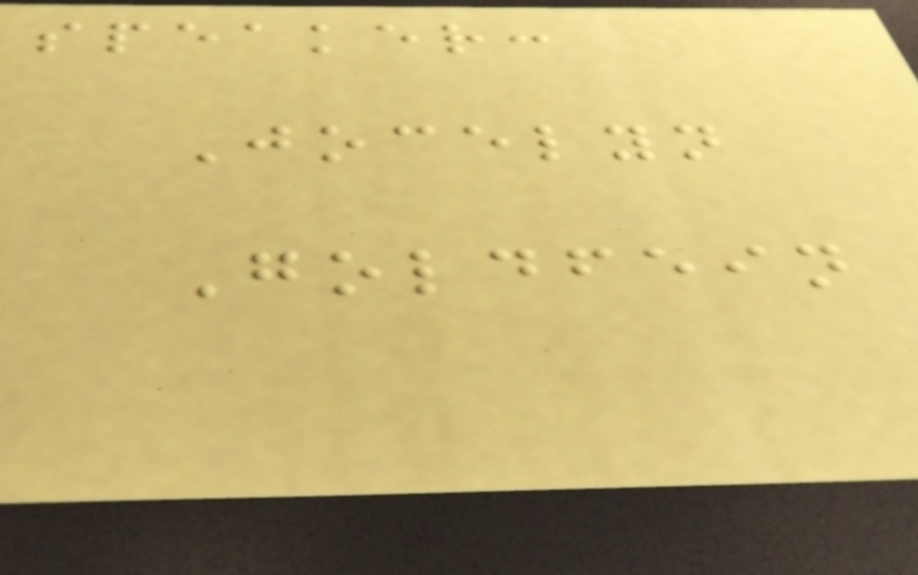speaker:
Jocelyn
Goldfein
